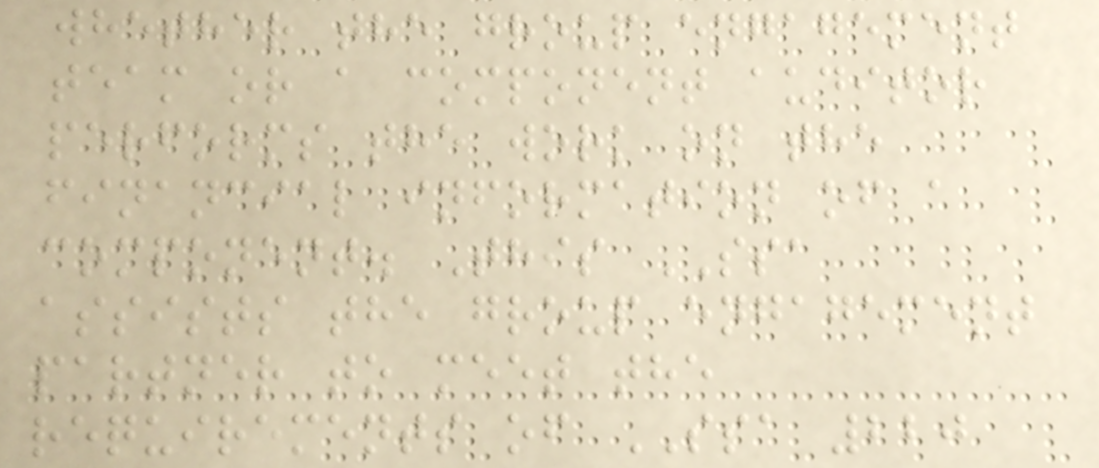whether the group engagement
team or a component auditor
performs the work on the
financial information of a
component. This SSA
assists the group engagement
partner to meet the
requirements of SSA 220
